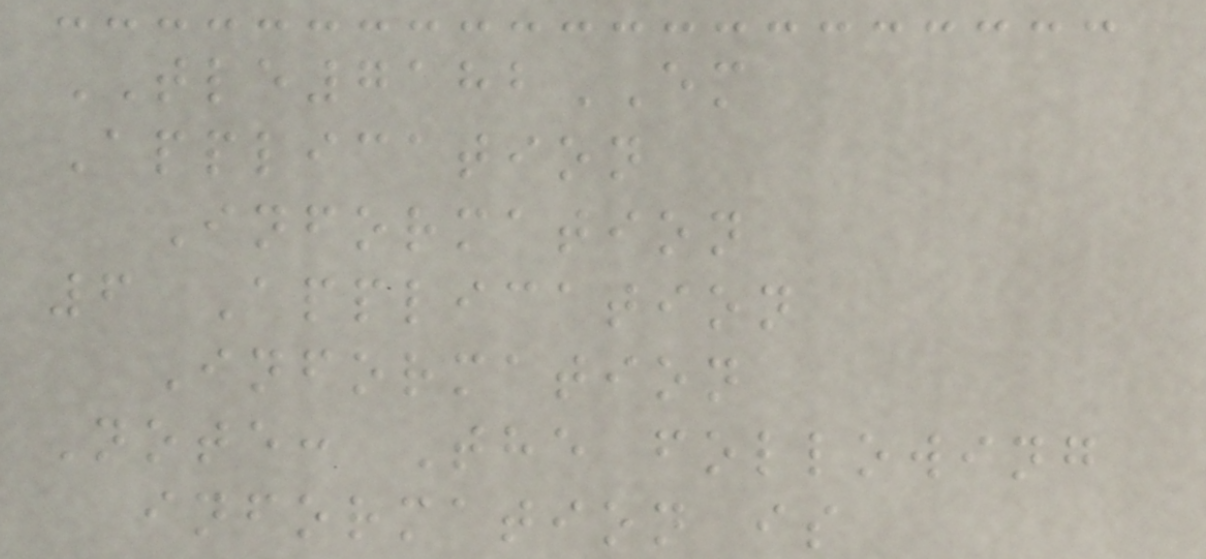TLE7182EM
Application
Information
6 Application
Information
Note: The following
information is
